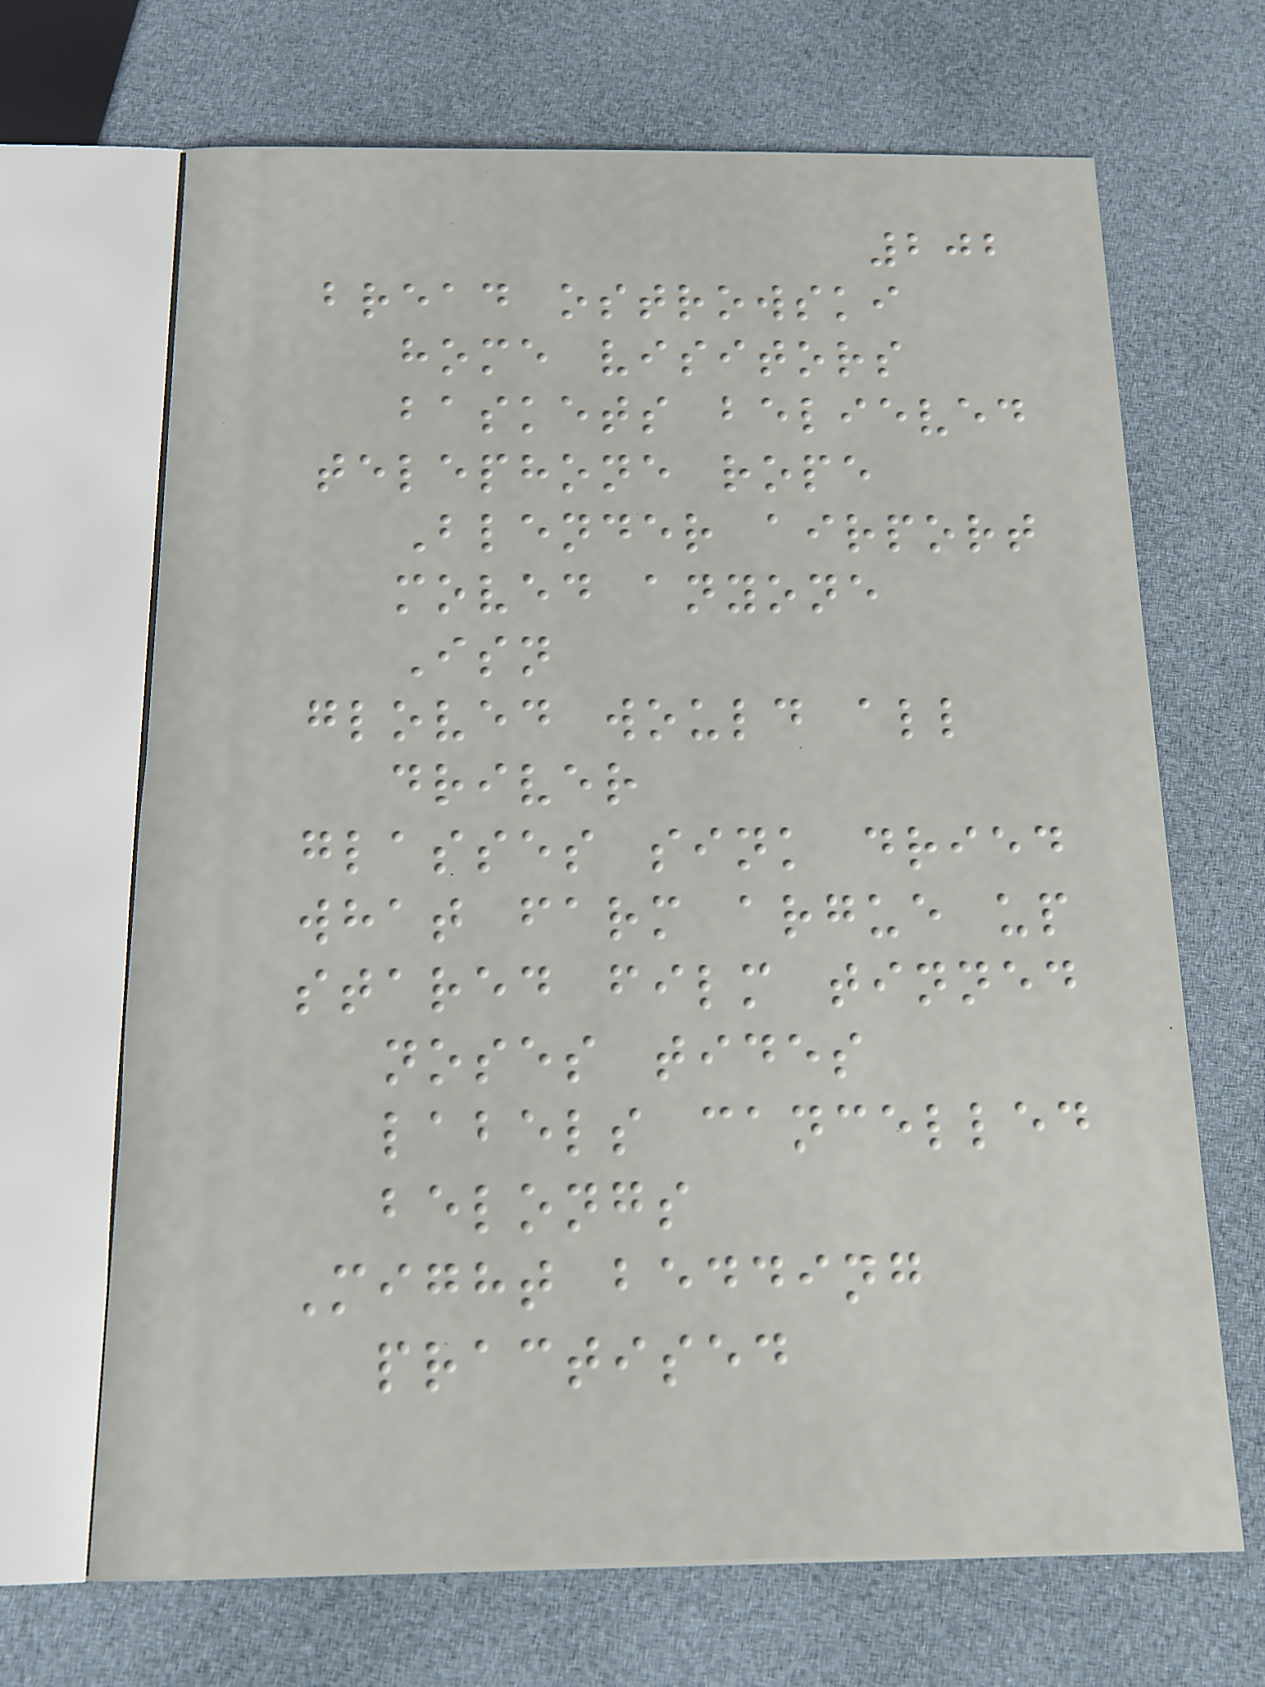202
bread ostrowski
home visitors
baskets believed
telephone rope
Blender airport
moved anyone
Isn
gloved would all
driver
glasses sink dried
what farm argue up
stared film tinned
noses tides
labels cancelled
belongs
Might bedding
practised
